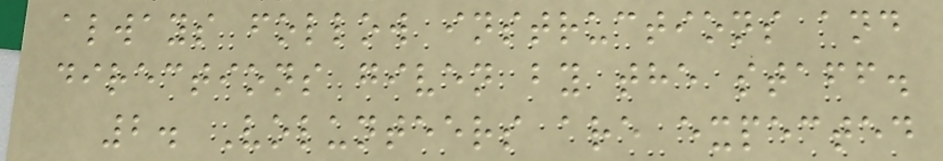always follow instructions and
directions given by the staff.
2. Volunteers are expected
